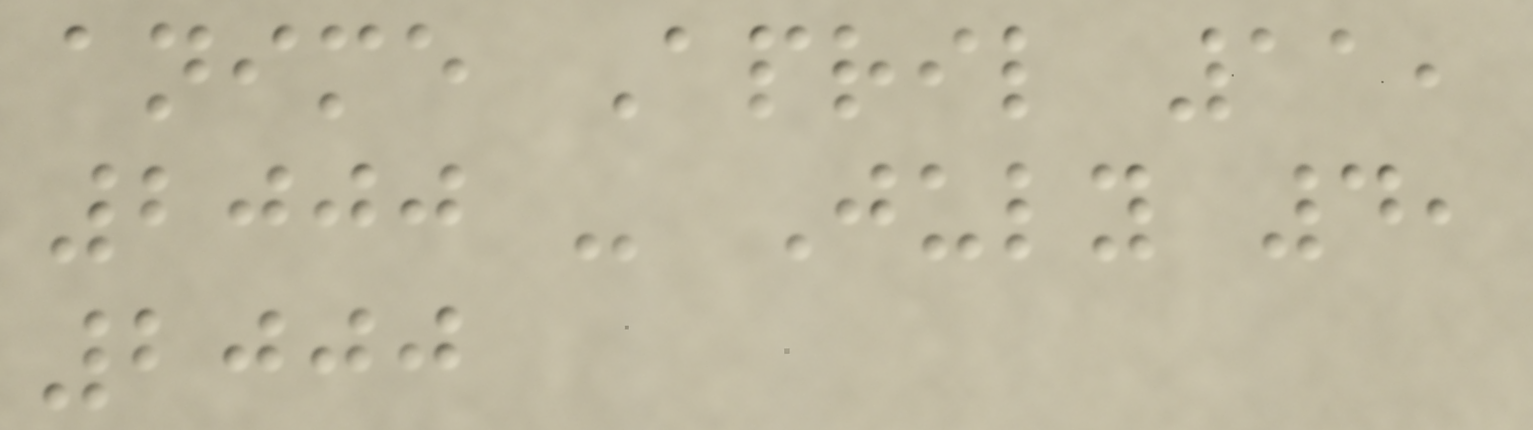anime April 11,
2000 - July 4,
2000
